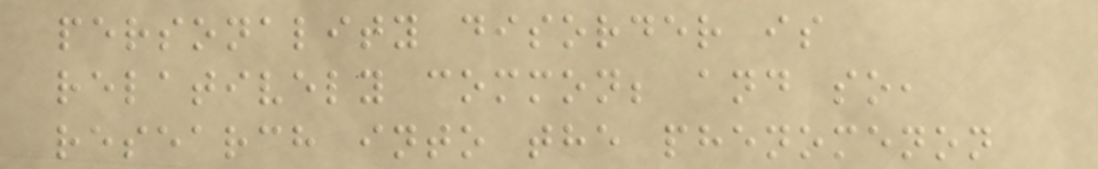personality disorder is
relatively common; and so,
research into the phenomenon
